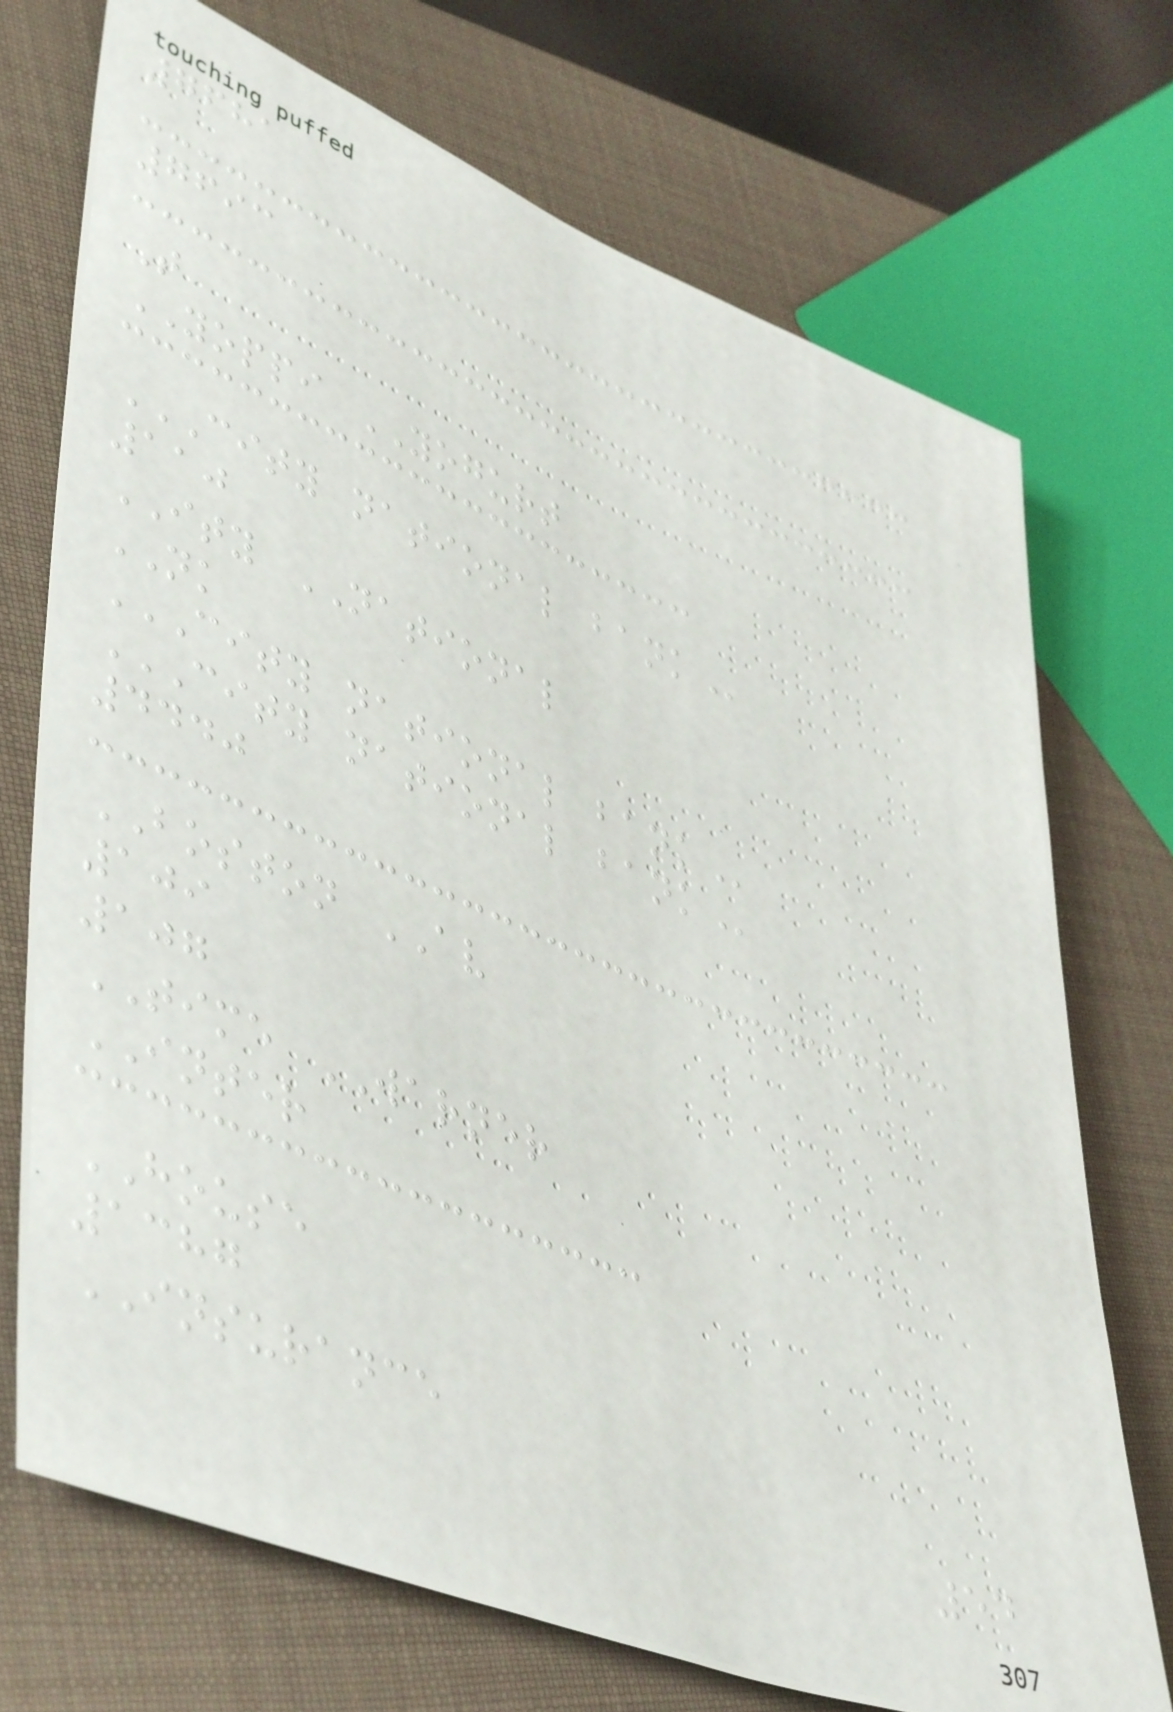7681
7693
T
YOPPI YOGURT
CITY NATIONAL BANK
110
ITY NATIONAL
NK
CITY NATIONAL BANK
CITY NATIONAL BANK
4440
BOSTON AV
109
107
TIME WARNER
INTER
HOUSE
1387
INSURANCE
54
